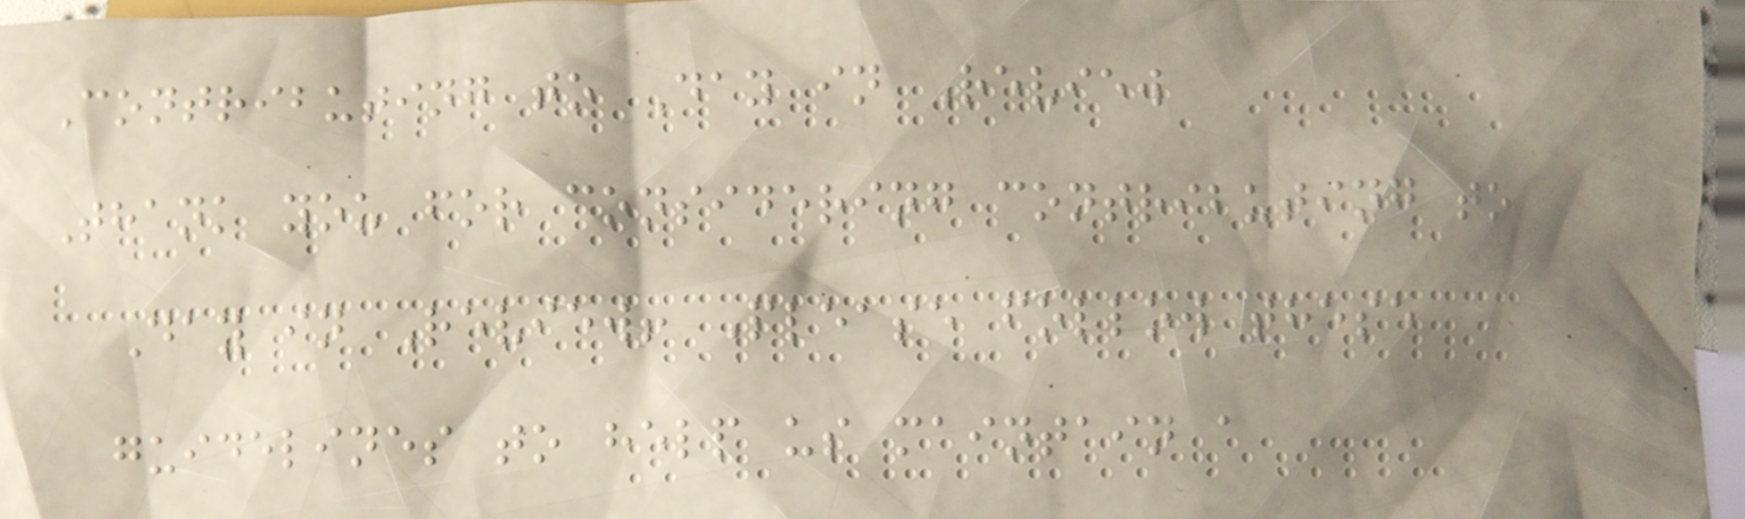Contributing to Day in Review
Thank you for considering contributing to
Day in Review! Please follow these
guidelines to help us maintain a
